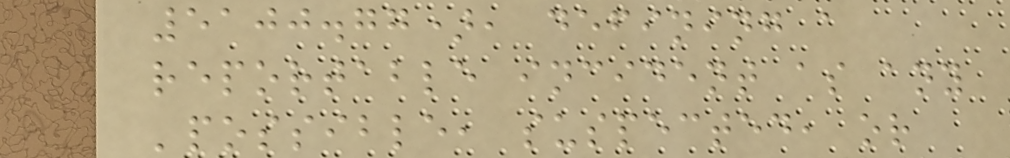5100.77), defining a
reportable incident as any
'possible, suspected, or
